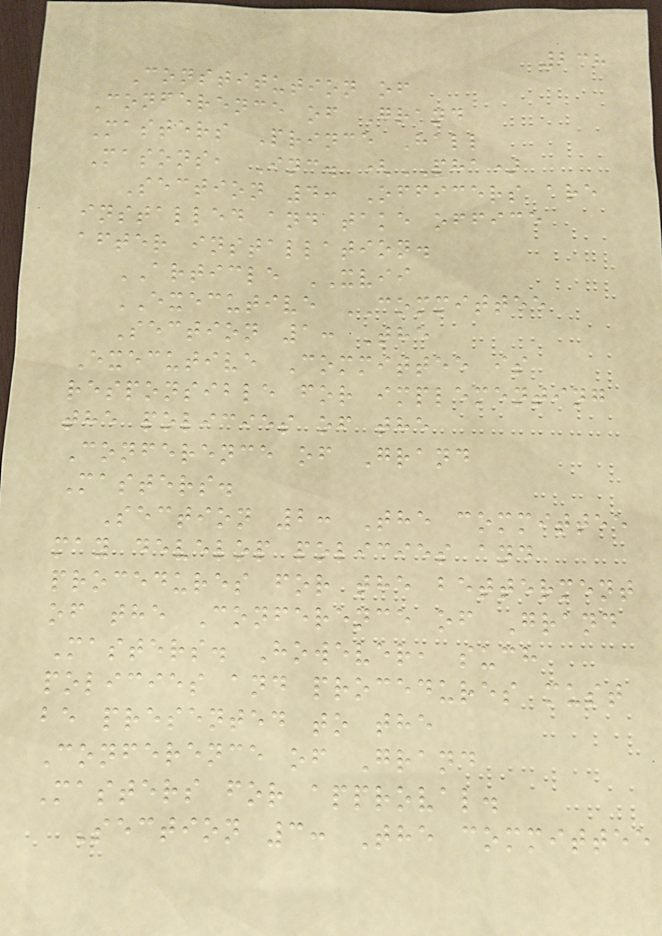238
Constitution of
Conference of Grand
Masters Prince Hall
Masons, Inc. (PHA)
Section 4: Officers are
installed and take office
after installation.
ARTICLE XVII
EXECUTIVE COMMITTEE
Section 1: The
Executive Committee is
responsible for implementing
the policies of the
Conference of Grand
Masters.
Section 2: The committee
may develop policies and
procedures for the betterment
of the Conference of Grand
Masters. However, such
policies and procedures must
be presented to the
Conference of Grand
Masters for approval.
Section 3: The committee
